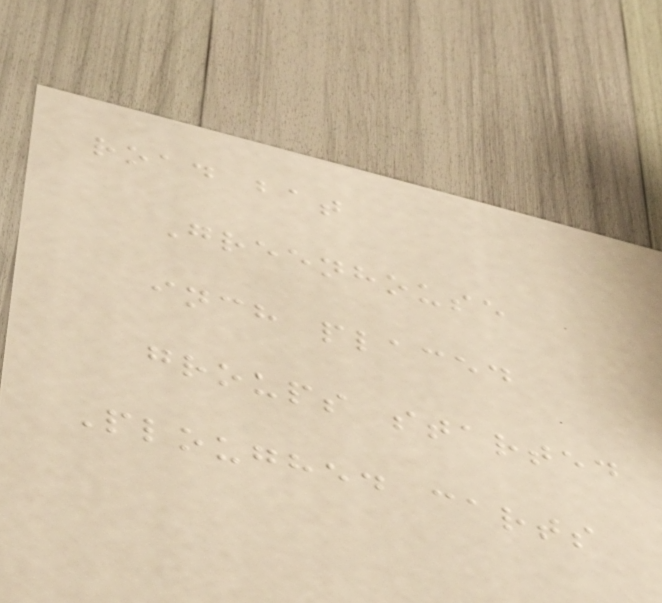road bat
Greenhouse
inch placed
groups started
Ploughed carts
